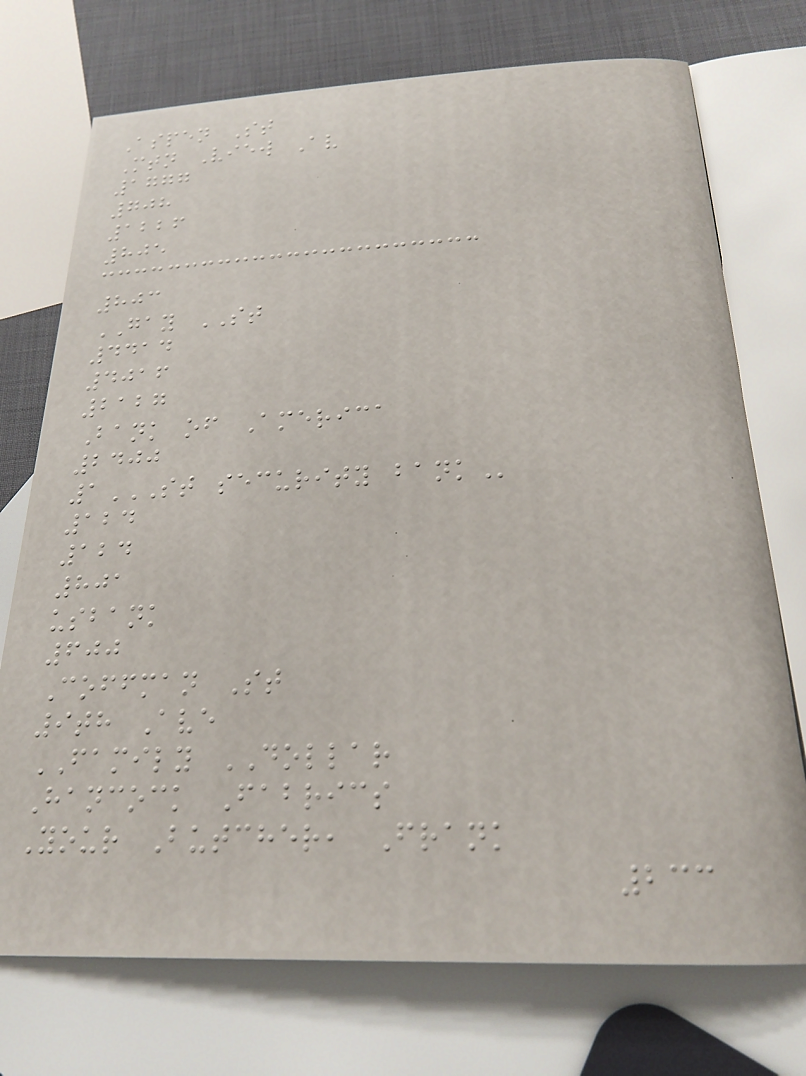Aspen St
Mtn View Av
1777
708
1226
805
803
GAY ST
4414
4016
2127
Bank of America
2400
1ST SECURITY BANK
124
124
801
usbank
600
Coffman St
9th Ave
FAMILY DOLLAR
Hancock Fabrics
Your Butcher, Frank
233
